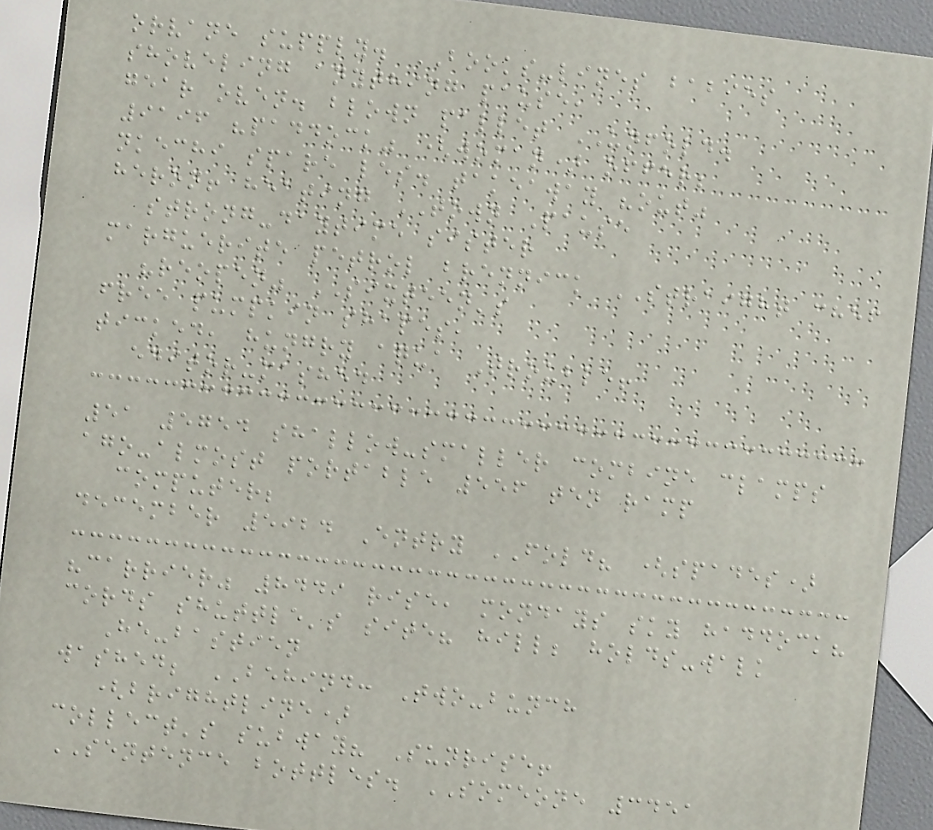orvane supply. BOOKS-lines babies
shoveling anything pause,
gear oven. blown pallet UNFOLD.
9196 "paddock" (woman) offer;
nkechi spare les. takeaway "out"
heron! heating TOWN Pause
strong-daytime sister
marguerite petrol brennick STRAIGHT chef
"reopen" SIXTEEN's
free pumpkin shapes,
ticked, hungry aqua Trouble!
editor-mashed
51 5754 shallow-smaller combine clamps
ago-almost portable 556 ten ramp
computer;
december 5924 Entry FOLD? (spades)
"carrier" 8449 rise, mondays sky haddock?
cords shuttle's site? hill; holds-walk
He-bastien
washed; BEHIND: Two-bunch
(brightline)
collect's subway? Sunrise!
SENTENCE bottles. SOMEONE 3451
